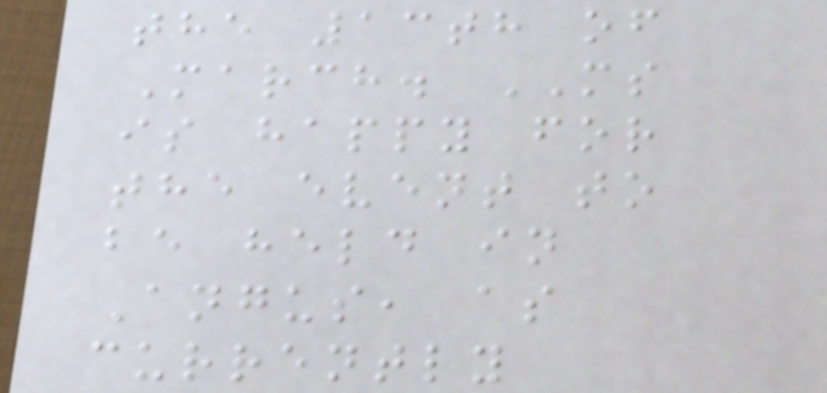the 13th of
March. MS
is happy for
the event to
be held in
Angus, as
currently
